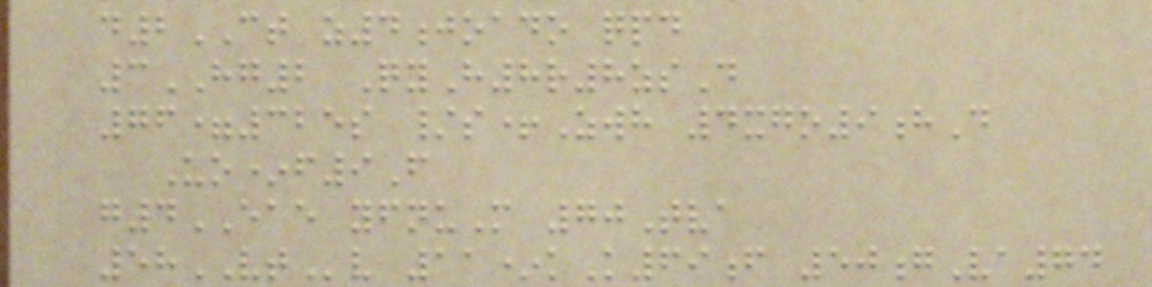d2CT z4joado qpd
3HG2 QyH8r8zsD
76=325s /s+Zwh 4xgo9hD
Uo*f9F
g4EAE yfnuM 70Tva
58VTv 11*kK69f 50gVa74
